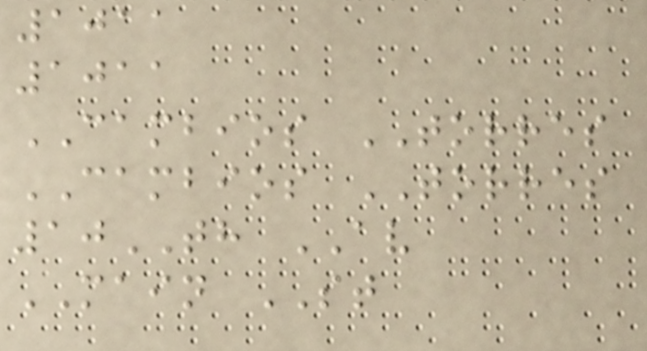1011
1011
CAMBIOS TORRES
CAMBIOS TORRES
10TH AV
MAIN ST
